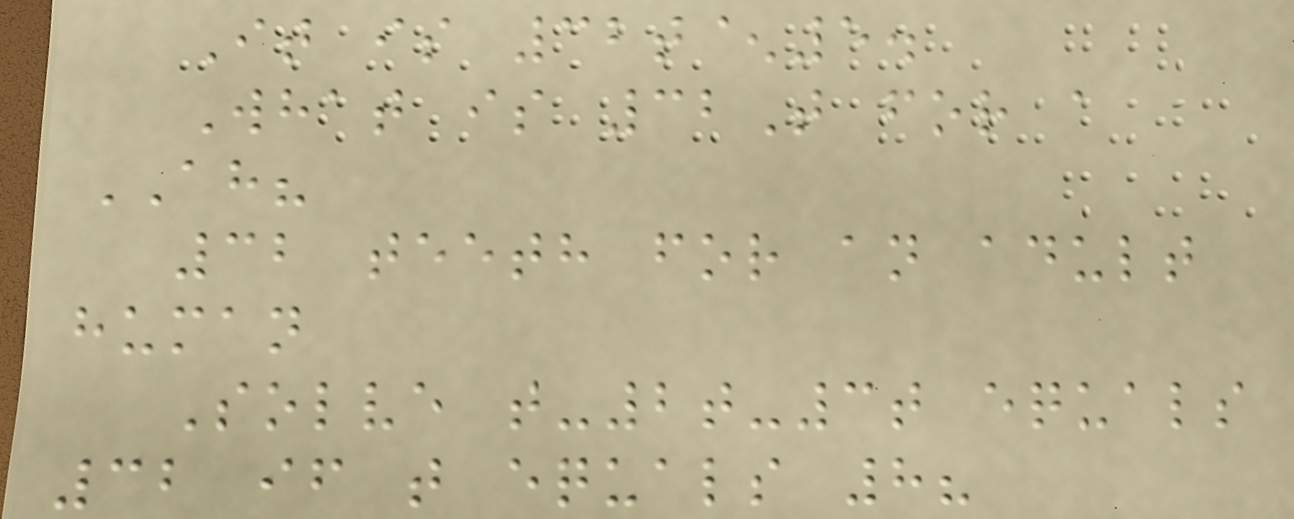It is 32t^5.
What is 32T for a
AH?
32 teeth for an adult
human
Solve t-2t-3t equals
32 if t equals 8?
